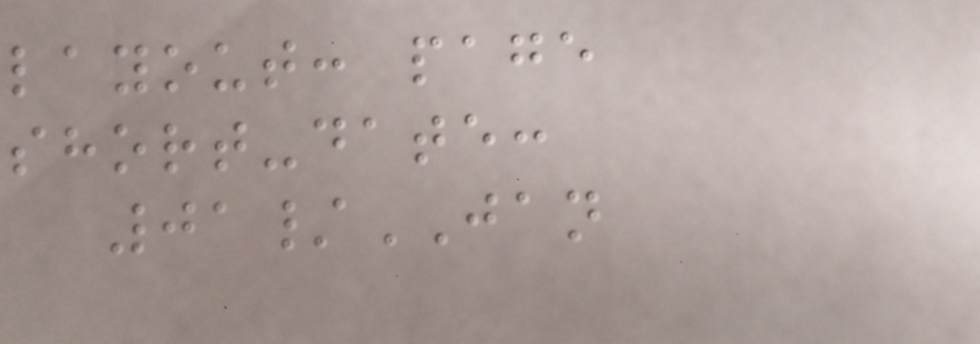layout: page
short-date:
01/JAN
